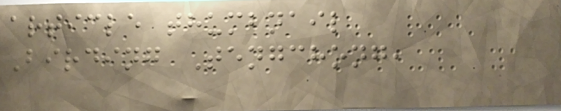article thumbnail
Birding Tengchong,
